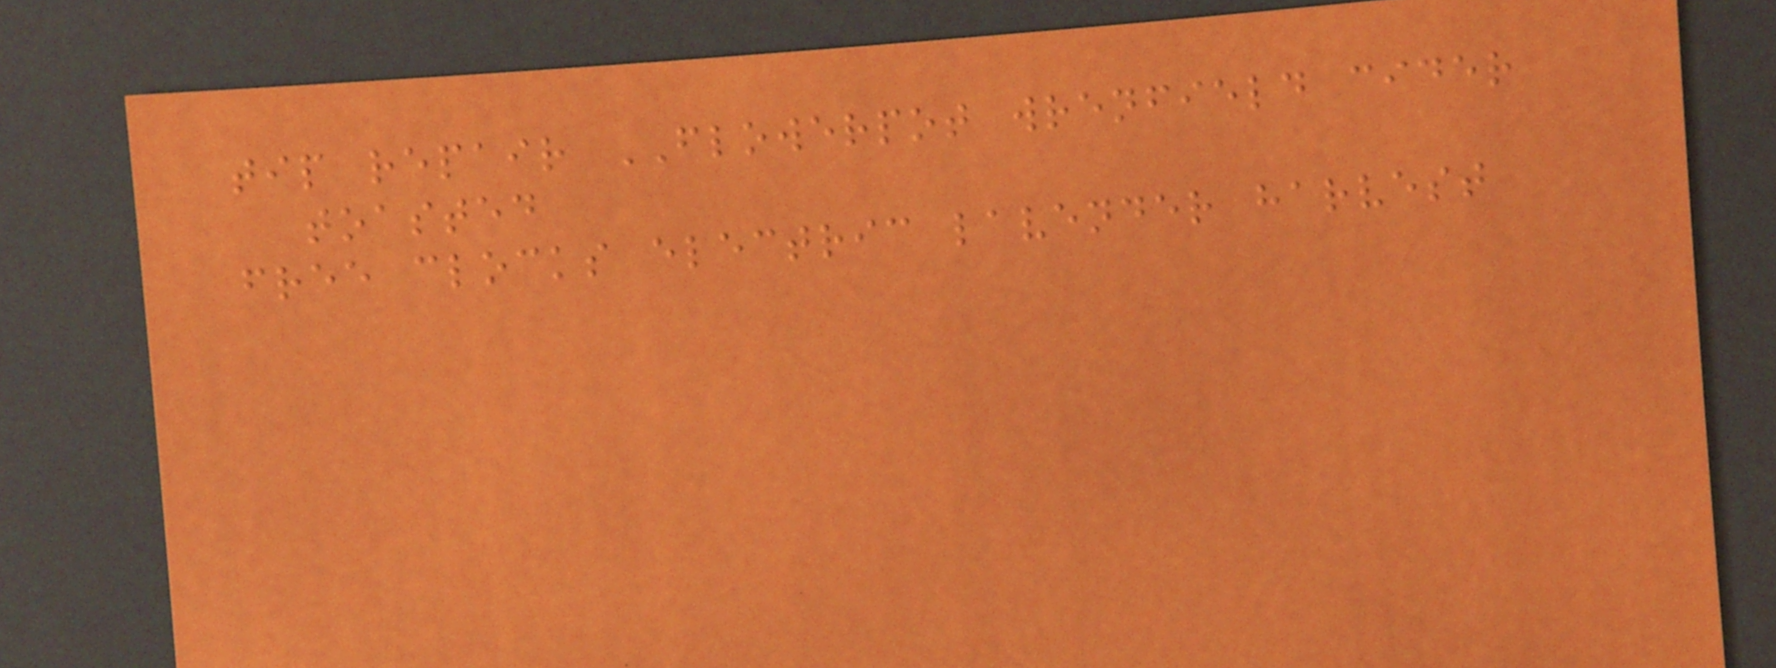tip repair FLOWERPOT wrenfield cider
toasted
free clocks electric lavender harvest
